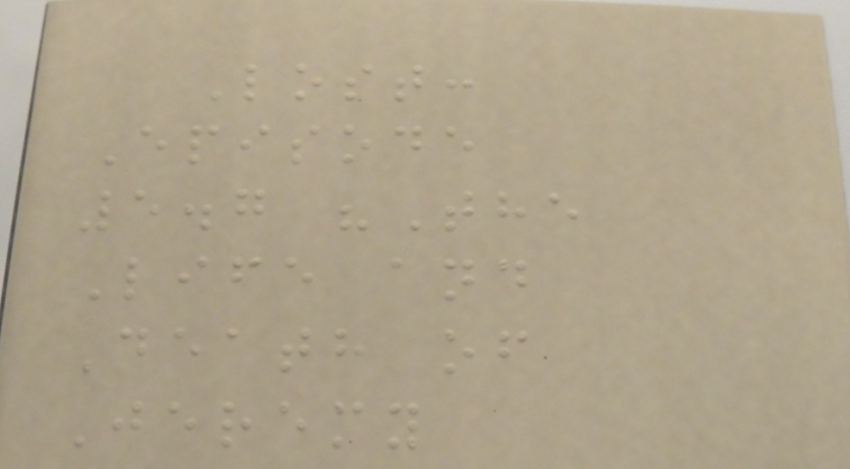Lost:
Episode
5.7 "The
Life and
Death of
Jeremy
